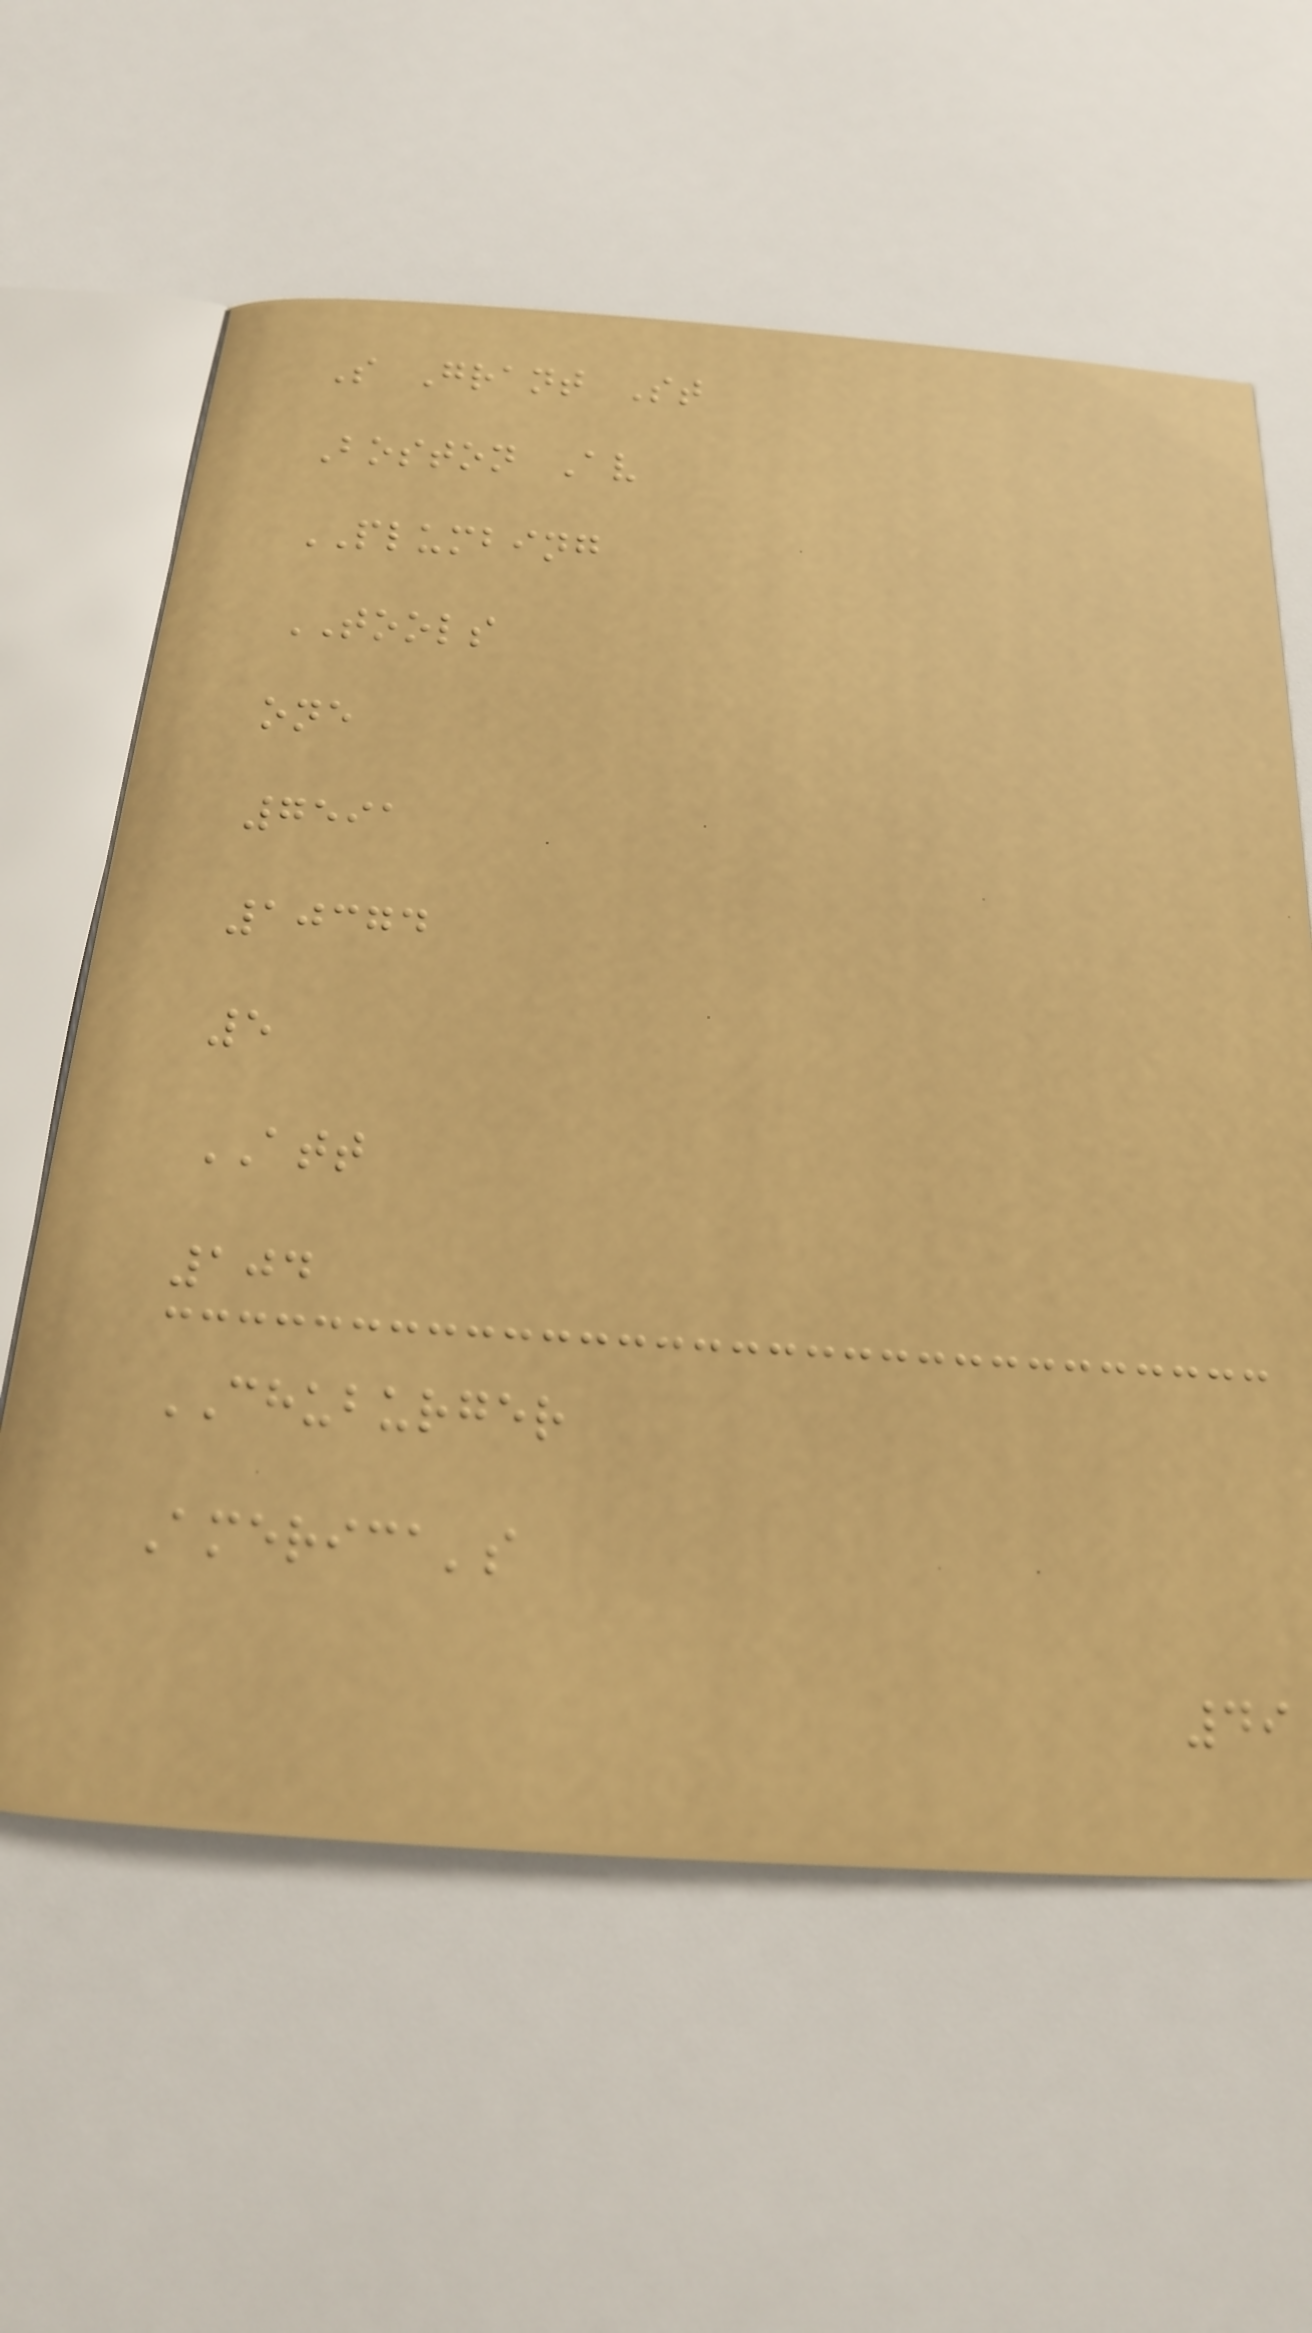S Grant St
Boston Av
PLUMBING
TOOLS
one
7591
10374
5
ATT
104
CHUBURGER
America's
49
